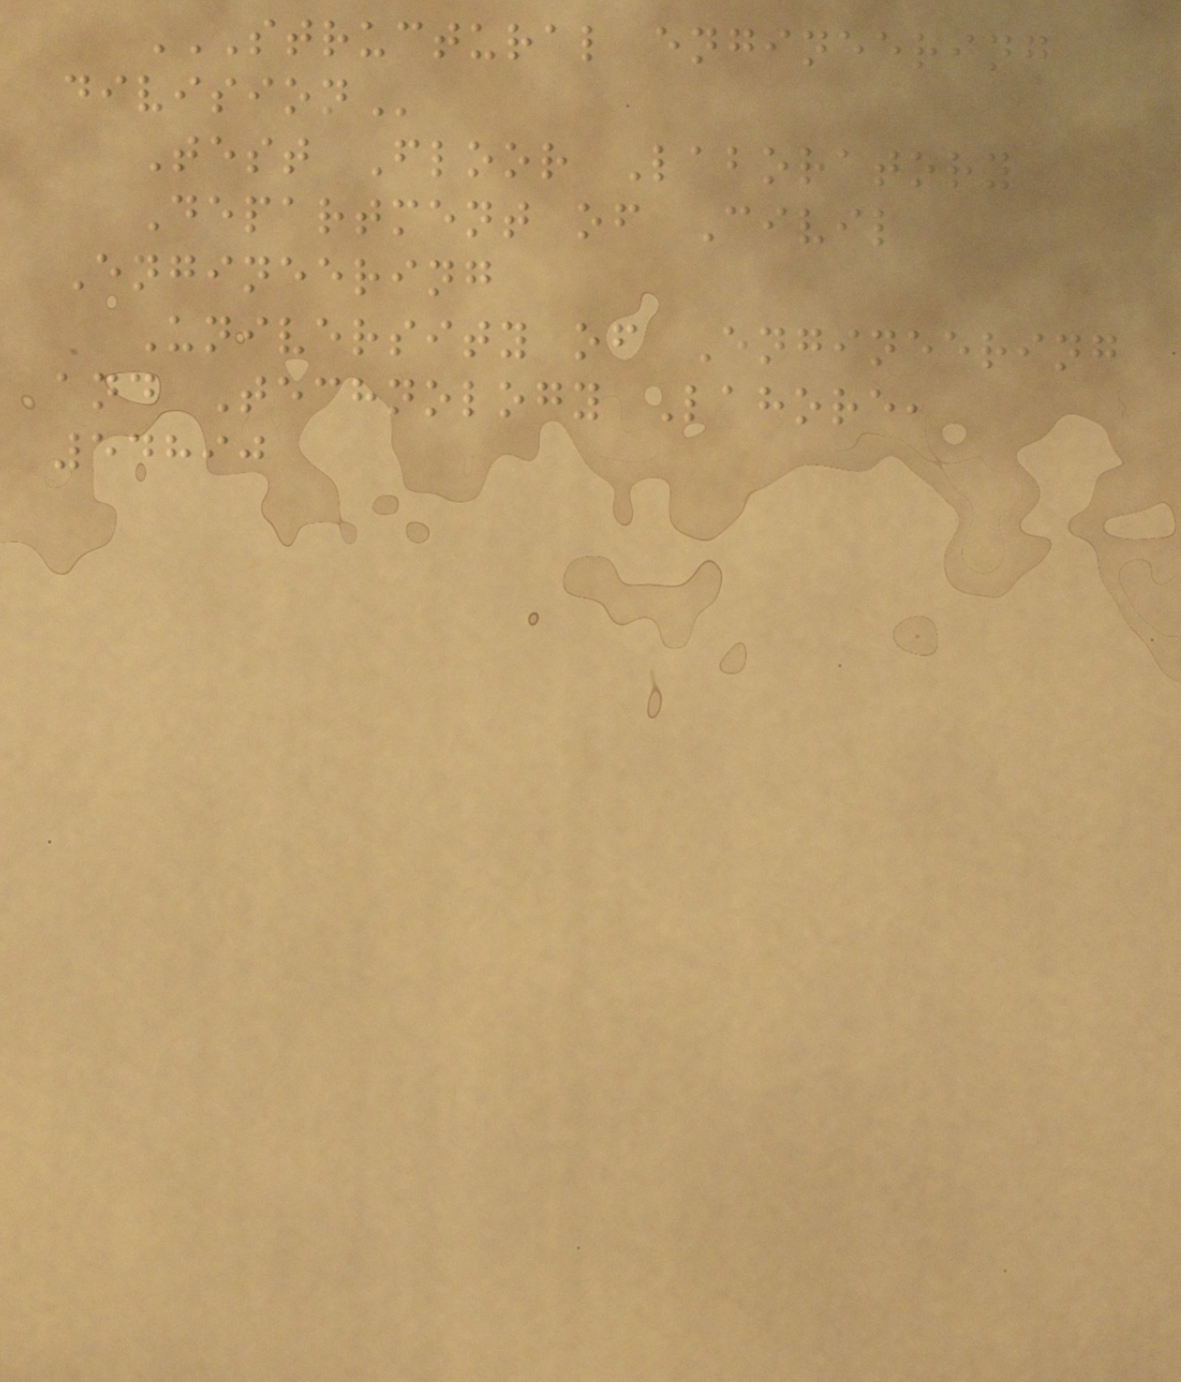STRUCTURAL ENGINEERING
DIVISION
Test Floor Laboratory
Department of Civil
Engineering
University of Engineering
and Technology Lahore,
54890
